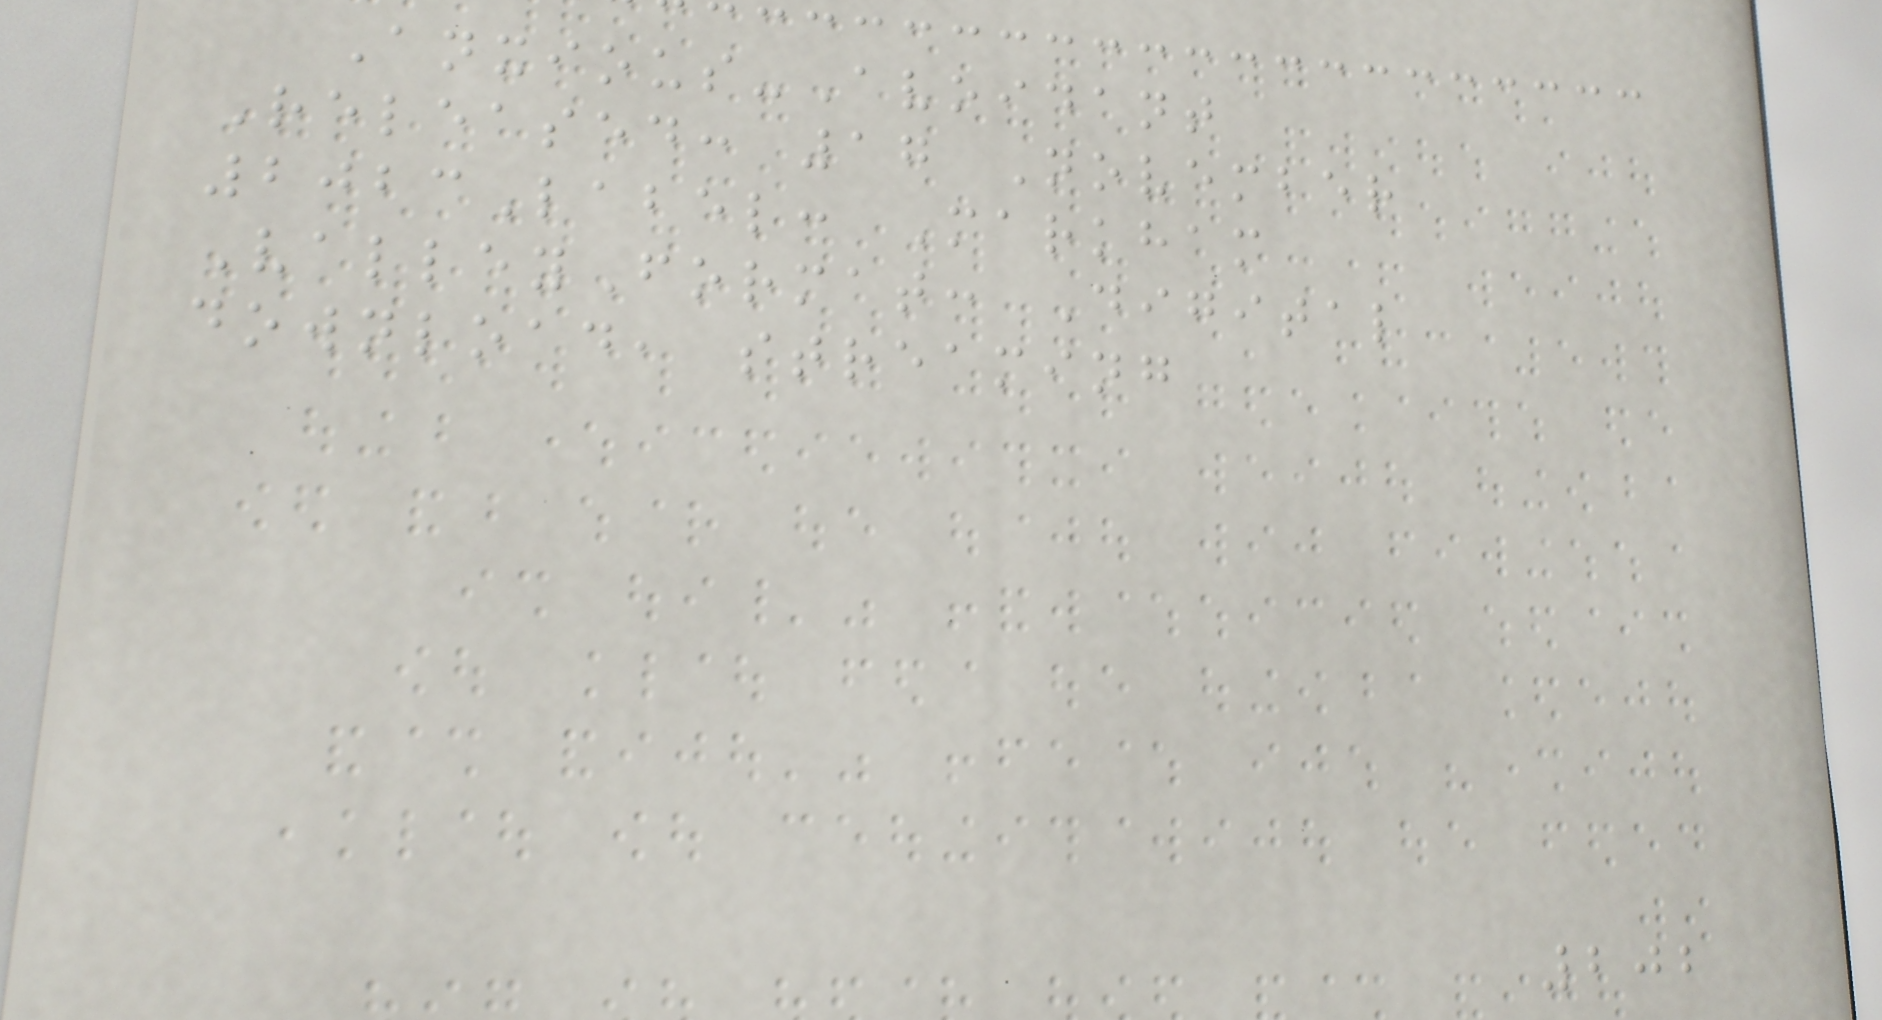Anxious-Avoidant
Released: 17 November
2023Label: Markham
ValleyFormat: Digital
download, streaming
202
